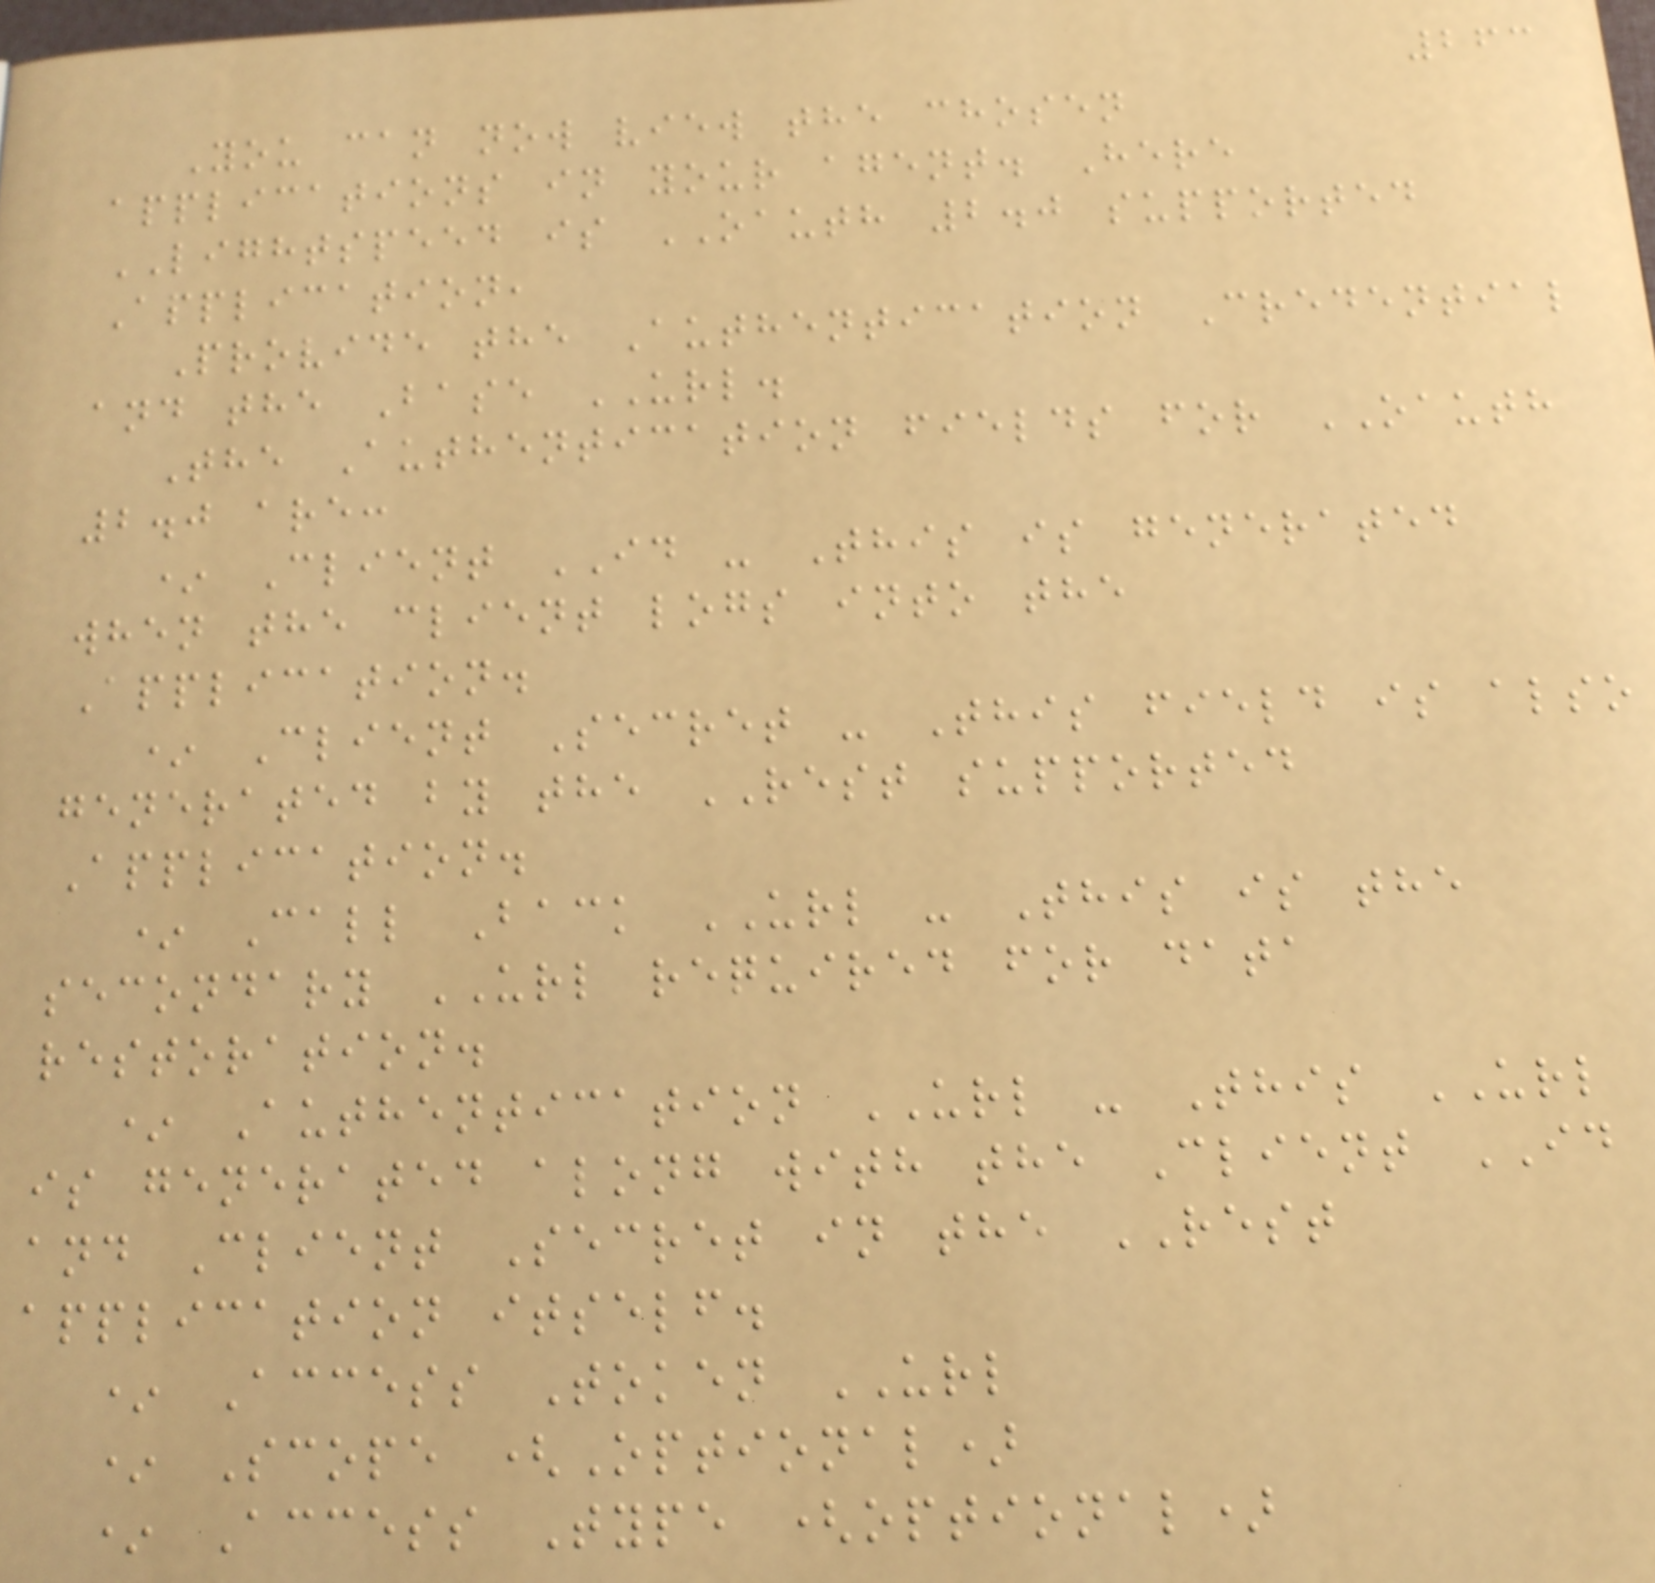263
You can now view the chosen
applications in your agent. Here
LIGHTSPEED is OAUTH 2.0 supported
Application,
Provide the Authentication Credential
and the Base URL.
The Authentication fields for OAUTH
2.0 are:
* Client ID - This is generated
when the client logs into the
Application.
* Client Secret - This field is also
generated by the REST supported
Application.
* Call Back URL - This is the
secondary URL required for data
restoration.
* Authentication URL - This URL
is generated along with the Client ID
and Client Secret in the REST
application itself.
* Access Token URL
* Scope (Optional)
* Access Type (optional)
